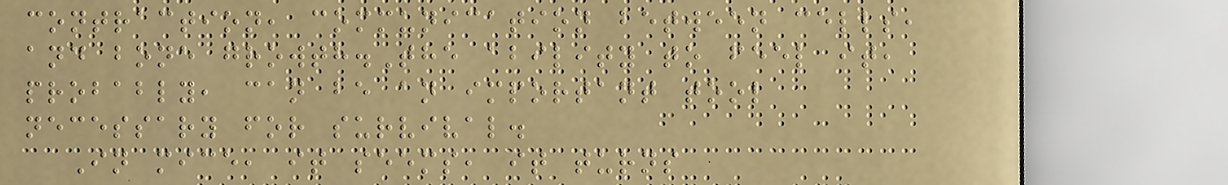contraction, communication between cells,
and bone growth.The ability to feel it,
probably, can be an important tool
necessary for survival.
In mice, it seems, it turns
